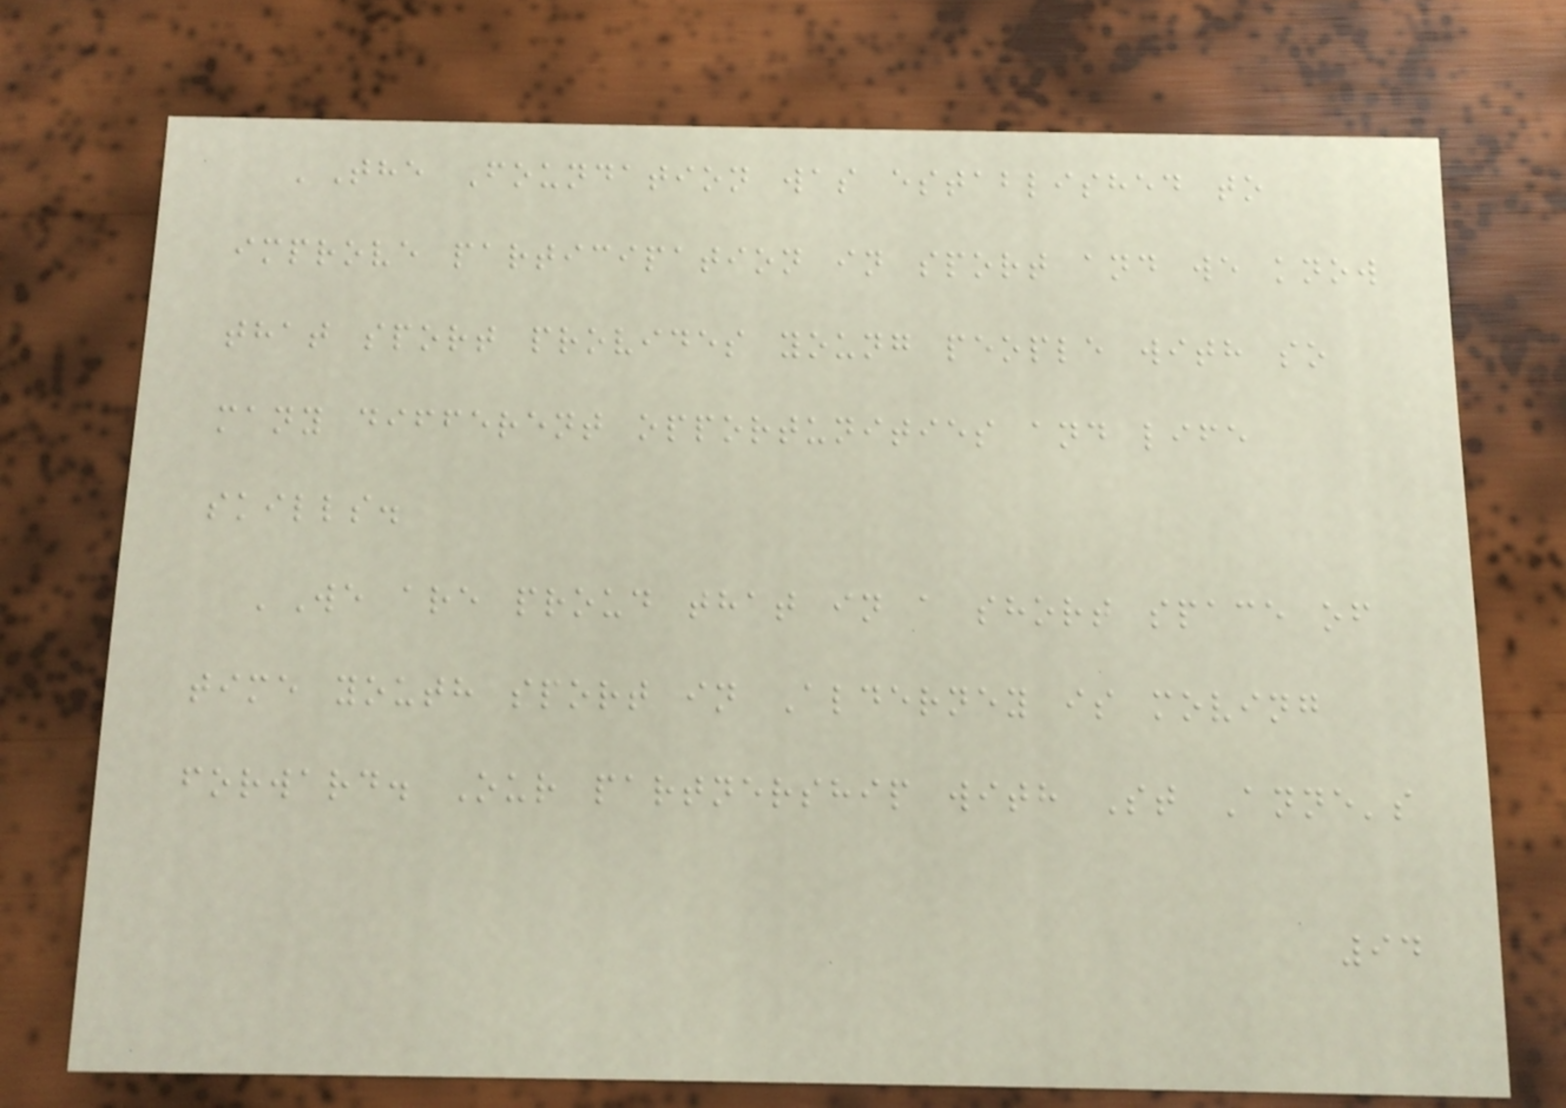'The Foundation was established to
improve participation in sport and we know
that sport provides young people with so
many different opportunities and life
skills.
'We are proud that in a short space of
time youth sport in Alderney is moving
forward. Our partnership with St Anne's
94
